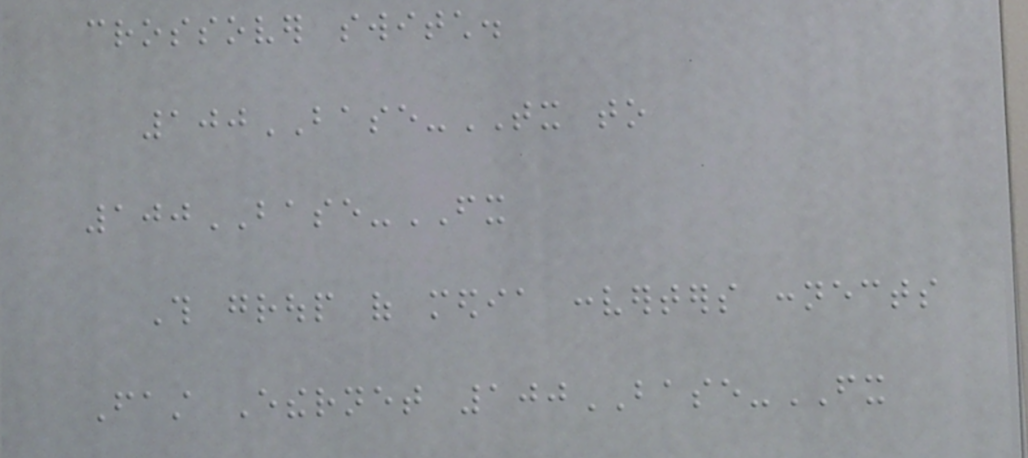crossover switch.
100BASE-TX to
100BASE-FX
This group of media converters connects
Fast Ethernet 100BASE-FX
